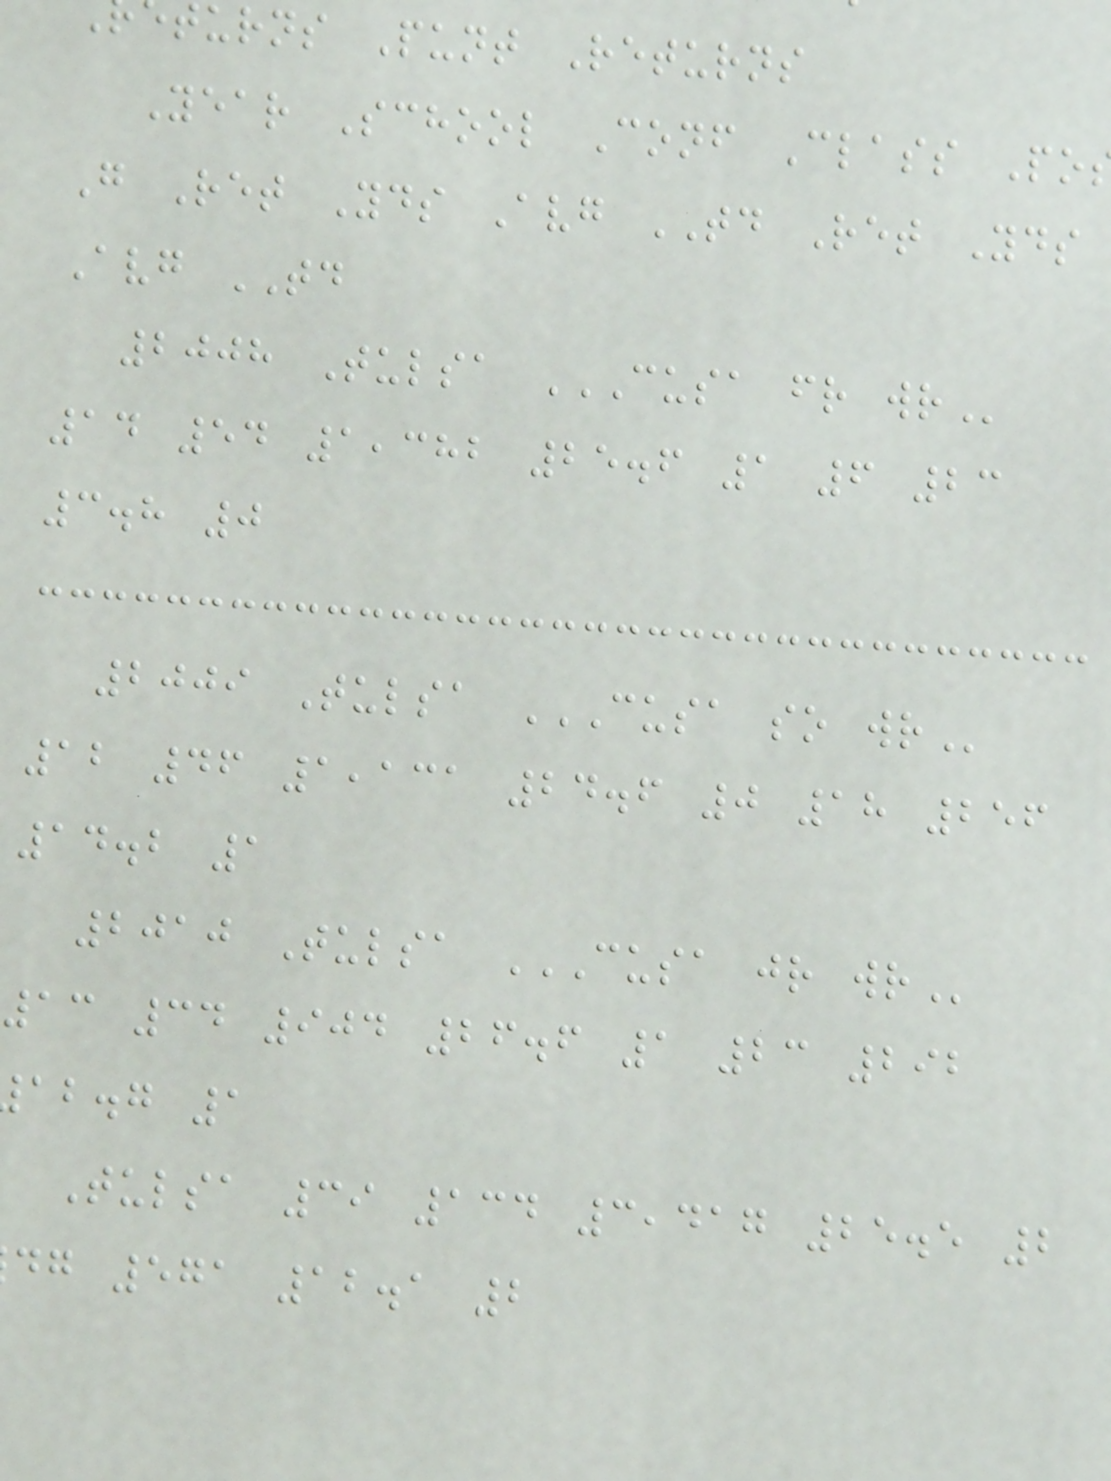turns Punt Returns
Year School Conf Class Po
G Ret Yds Avg TD Ret Yds
Avg TD
2008 Tulsa CUSA FR WR
14 54 1,382 25.6 1 6 23
3.8 0
2009 Tulsa CUSA SO WR
12 46 1,131 24.6 0 18 256
14.2 1
2010 Tulsa CUSA JR WR
13 34 904 26.6 1 23 292
ab.g 1
Tulsa 39 134 3,417 25.5 2
dg 571 12.1 2
